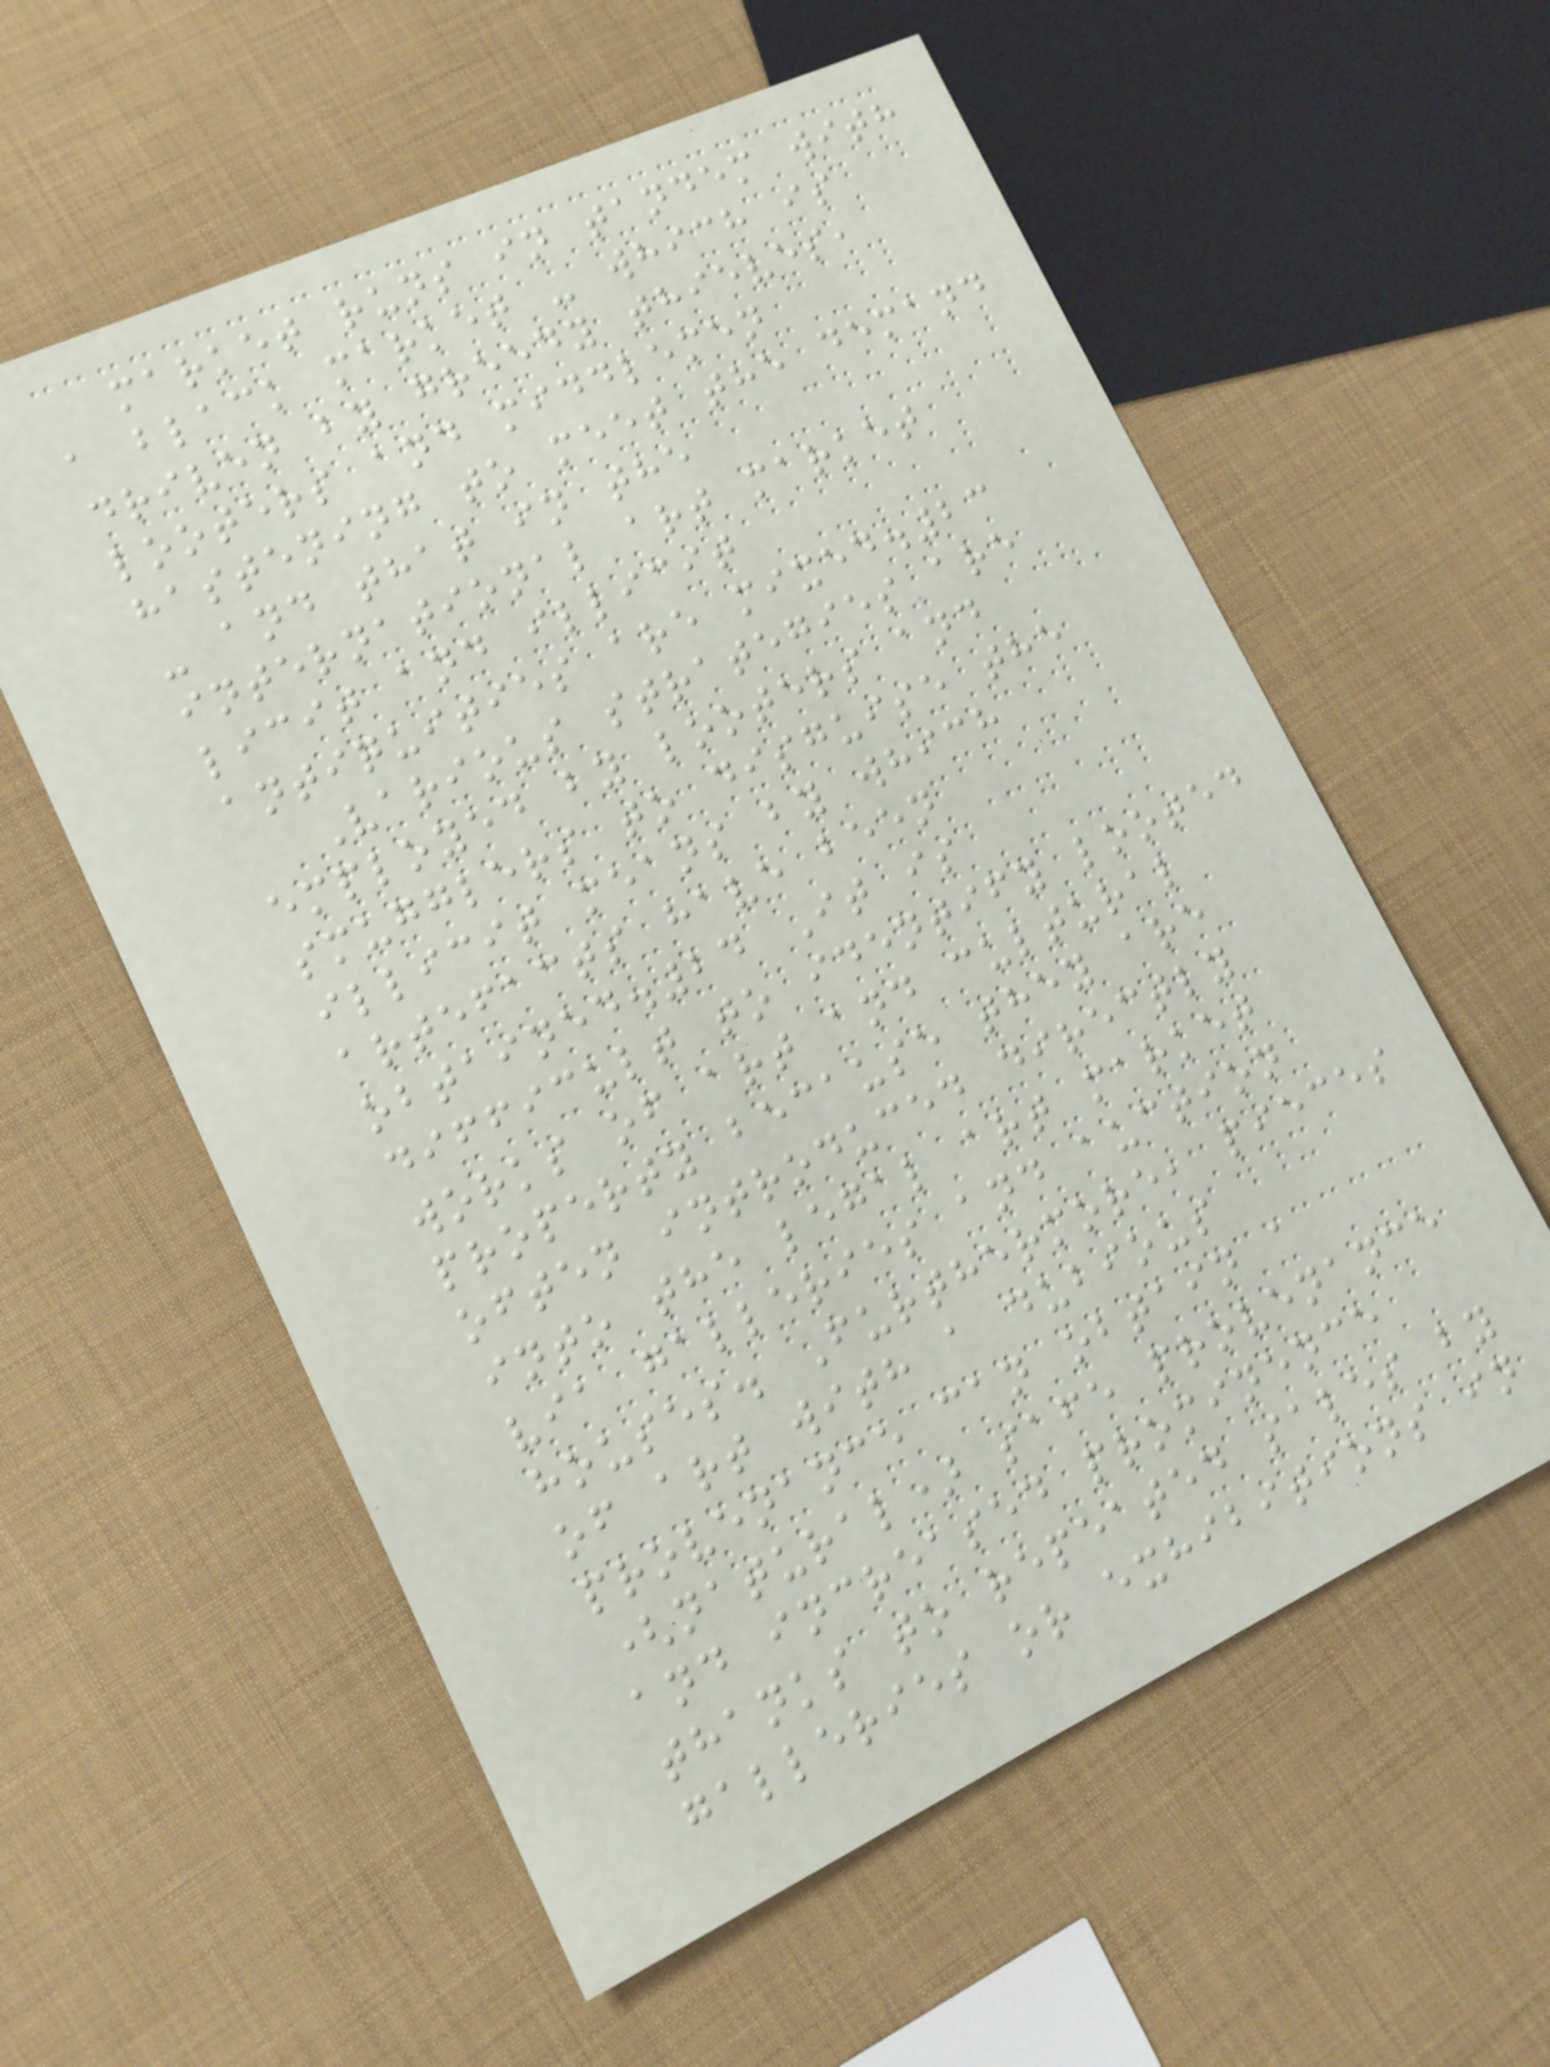market runs in tandem with
a black market - which is
driven by greedy thieves,
looters and middlemen
hastening to meet the demand
- and that in the
international art market
licit and illicit
antiquities are mixed.23
Various strategies are
employed by looters and
smugglers to disguise the
illicit means by which
artefacts have been
obtained.24 It is
difficult to identify looted
works of art and cultural
property because they are
often introduced directly
into the legal art market
via galleries and auction
houses. Furthermore, pieces
of art with a dubious
provenance can obtain a
(natural) safe provenance
and increased prominence
thanks to repeated sales by
galleries or exhibitions in
